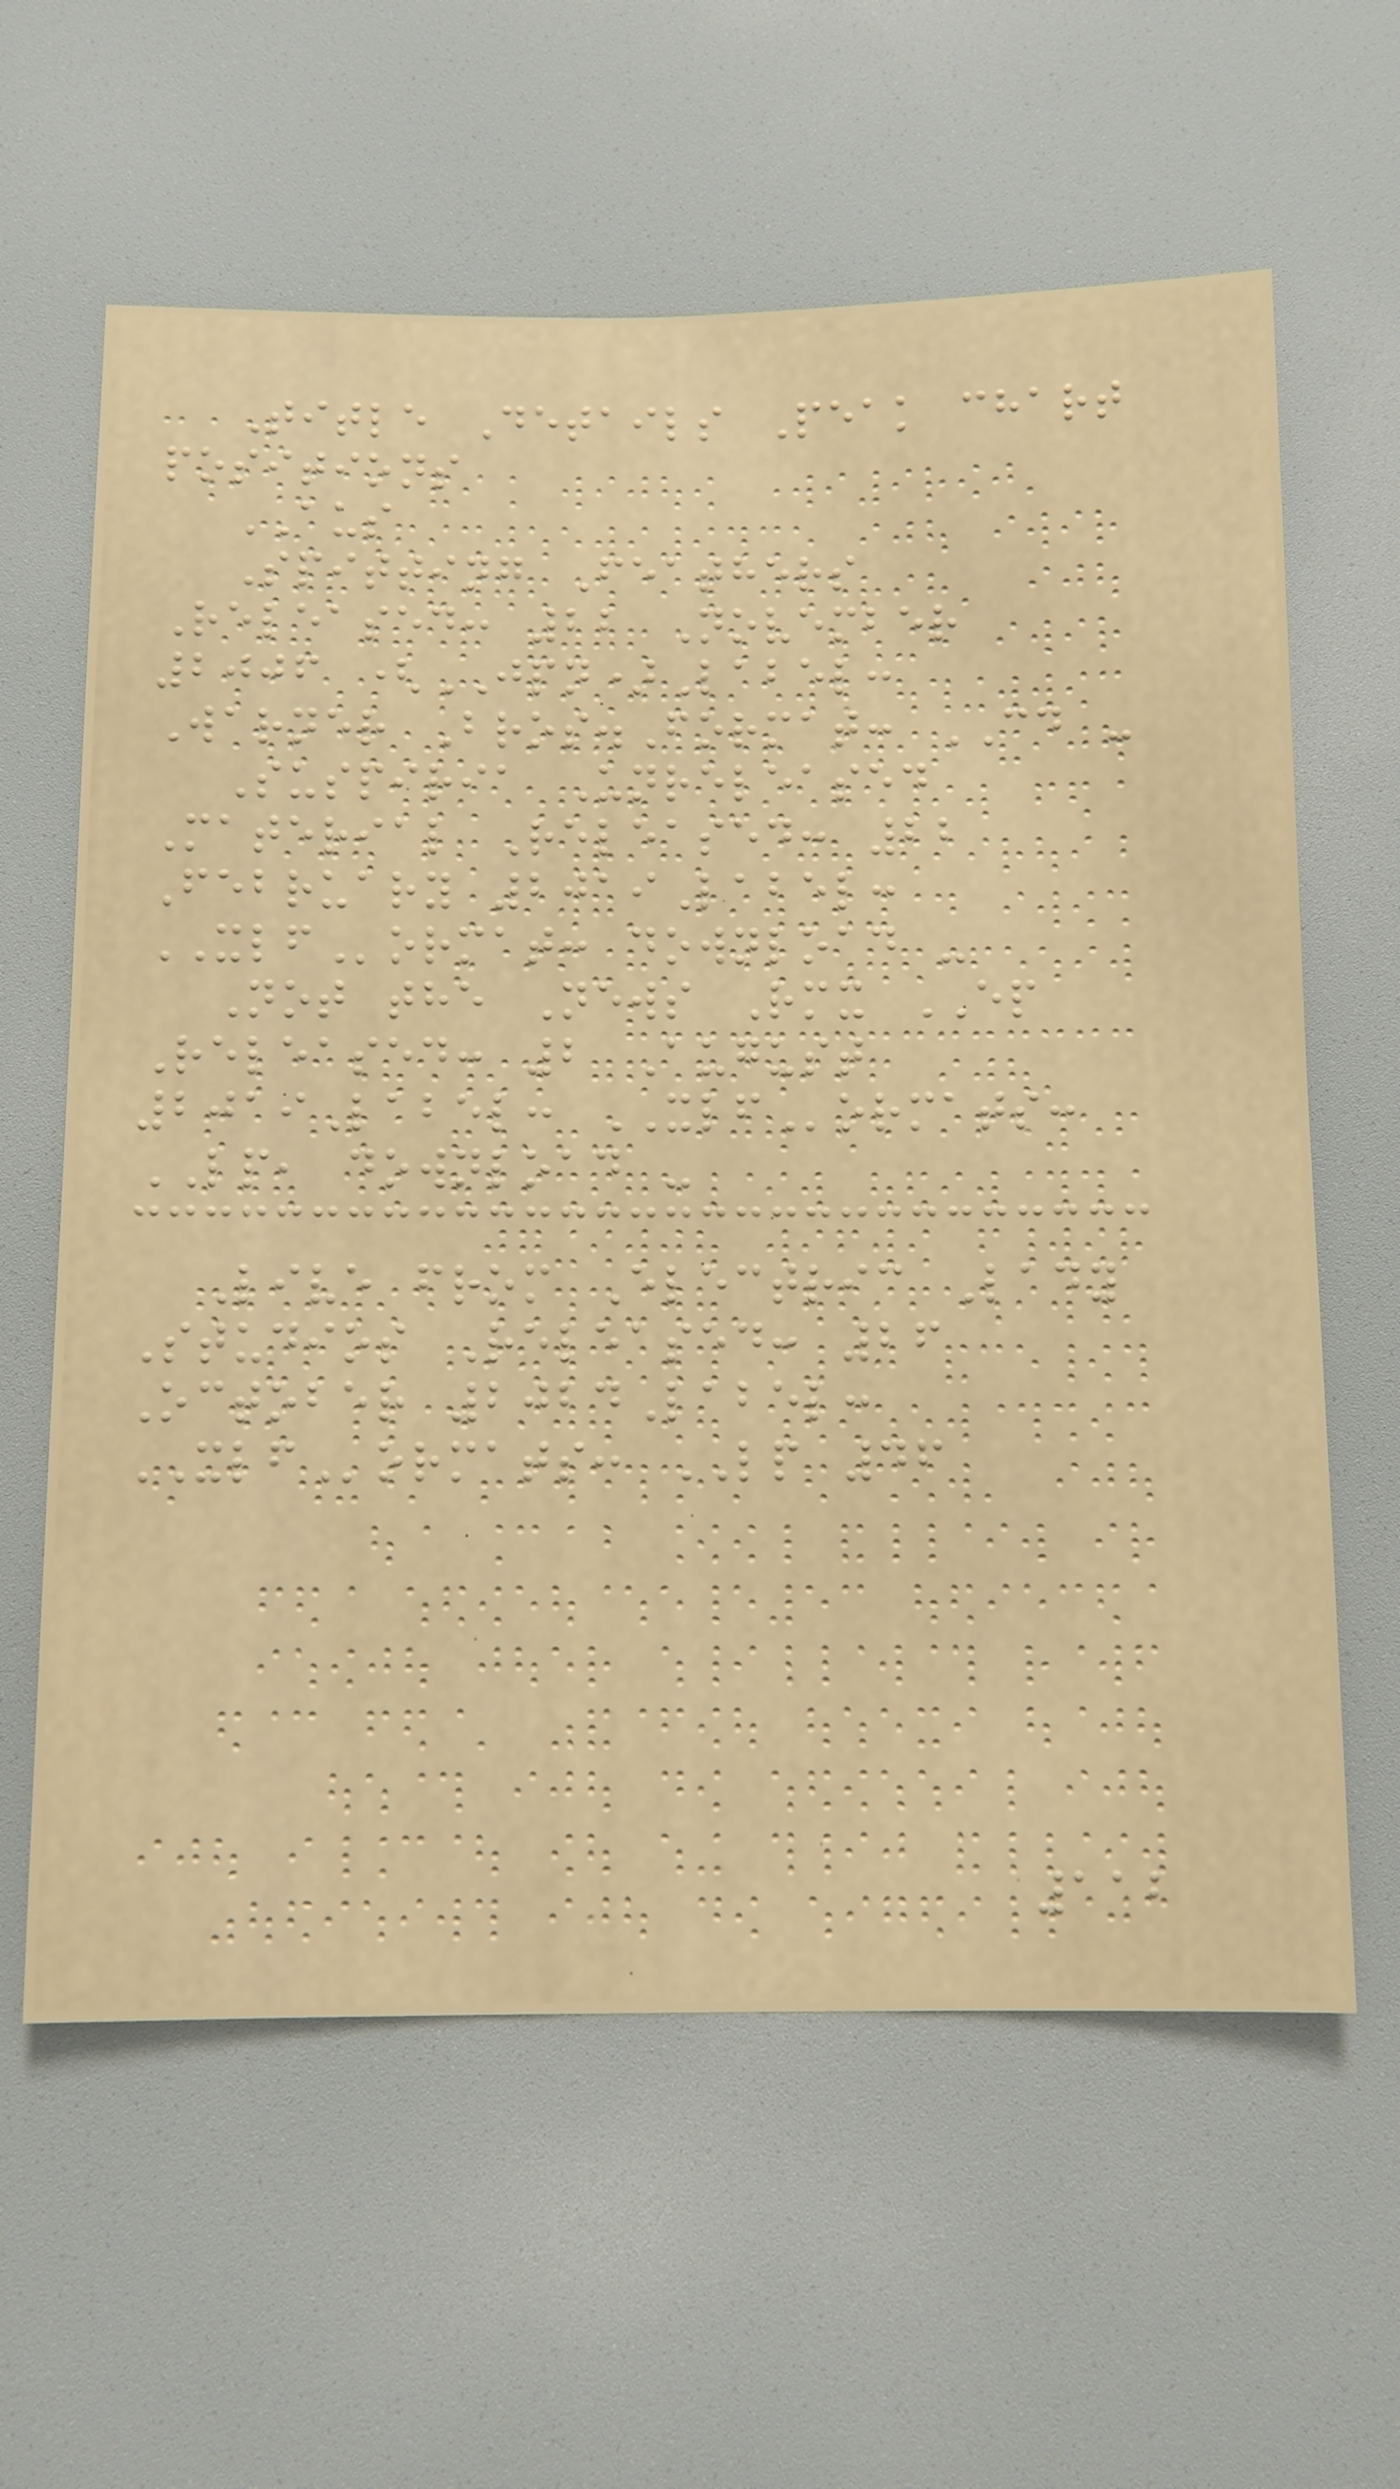Title Details Peak chart
positions
AUS
Spitting Feathers
Released: 22 November
2006 (JPN)Label:
Warner Bros.Format: CD -
Suspiria Unreleased
Material Released: 22
February 2019Label:
XLFormat: download -
Not the News Rmx EP
Released: 2 August
2019Label: XLFormats:
LP, download -
Live from Electric Lady
Studios Released: 26
October 2024Label:
XLFormats: LP 46
112
